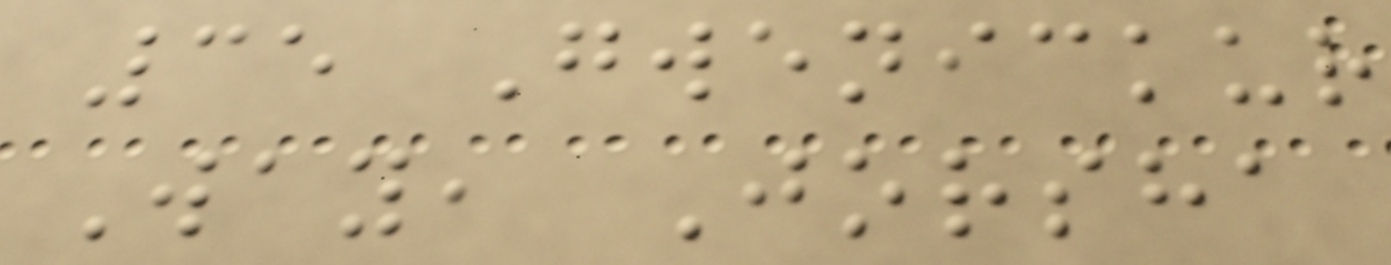35 Gwenickur
Way, Jorsha
